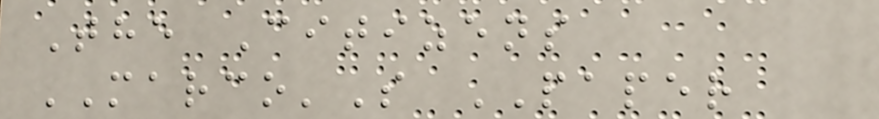The Citizens
MARCO'S PAPER
